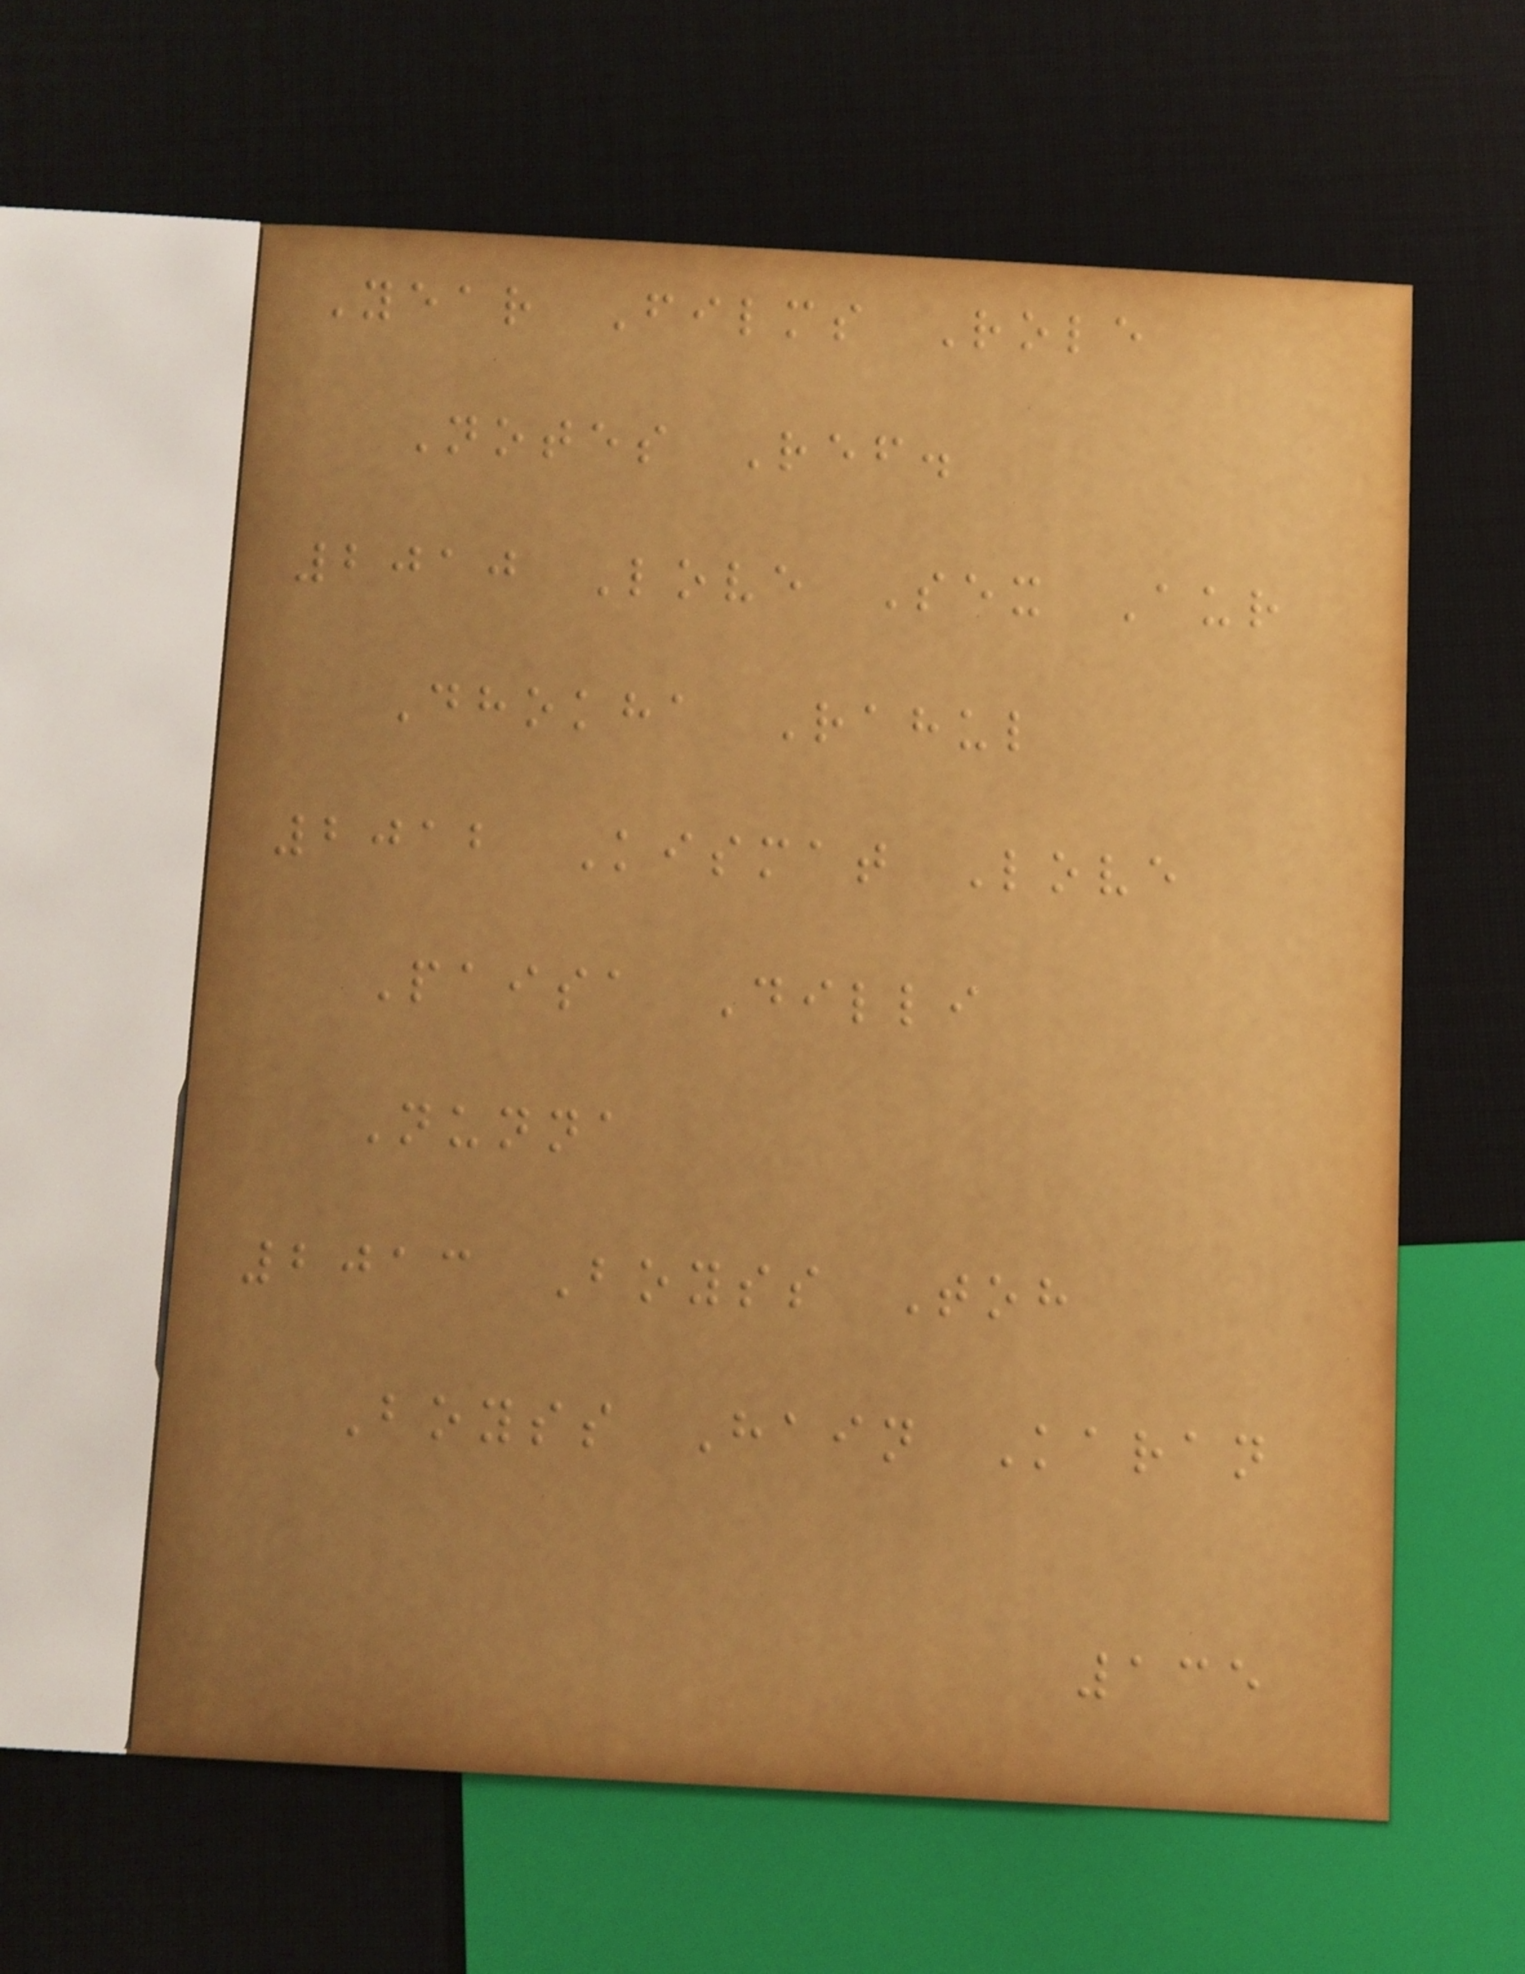Year Films Role
Notes Ref.
2010 Love Sex Aur
Dhokha Rahul
2012 Kismat Love
Paisa Dilli
Nunna
2013 Boyss Toh
Boyss Hain Karan
135
